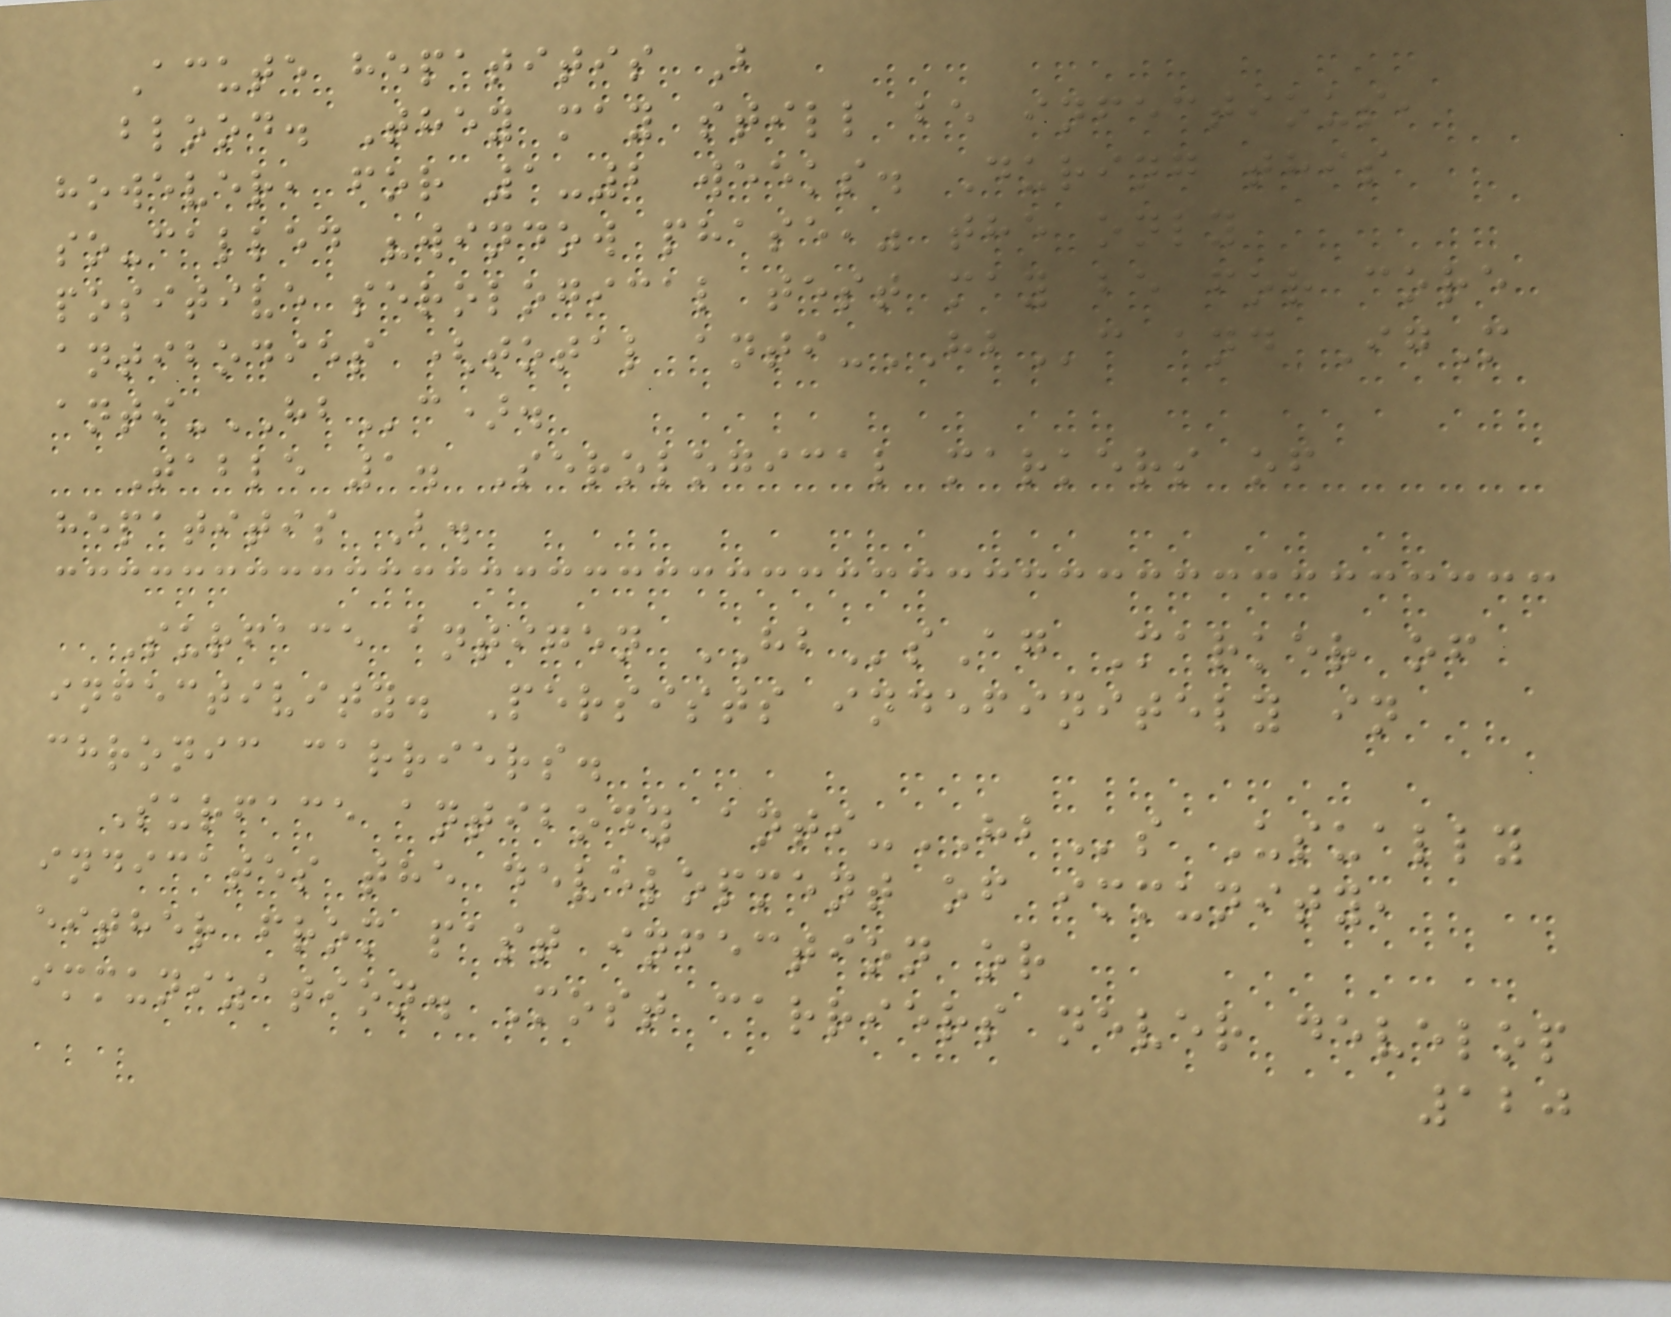Acute hepatitis B
blood. They may still be infectious,
however, for 1-2 weeks. During this
so-called "window phase," the only
positive serological test may be for core
antibodies (total anti-HBc and IgM
anti-HBc).
Table 1. Serological markers of
hepatitis B.
Surface antigen HBsAg Marker of
infectivity. Persists indefinitely in
chronic carriers.
Surface antibody anti-HBs Usually
indicates the development of immunity,
either from past infection or
immunization. Most carriers never develop
120
